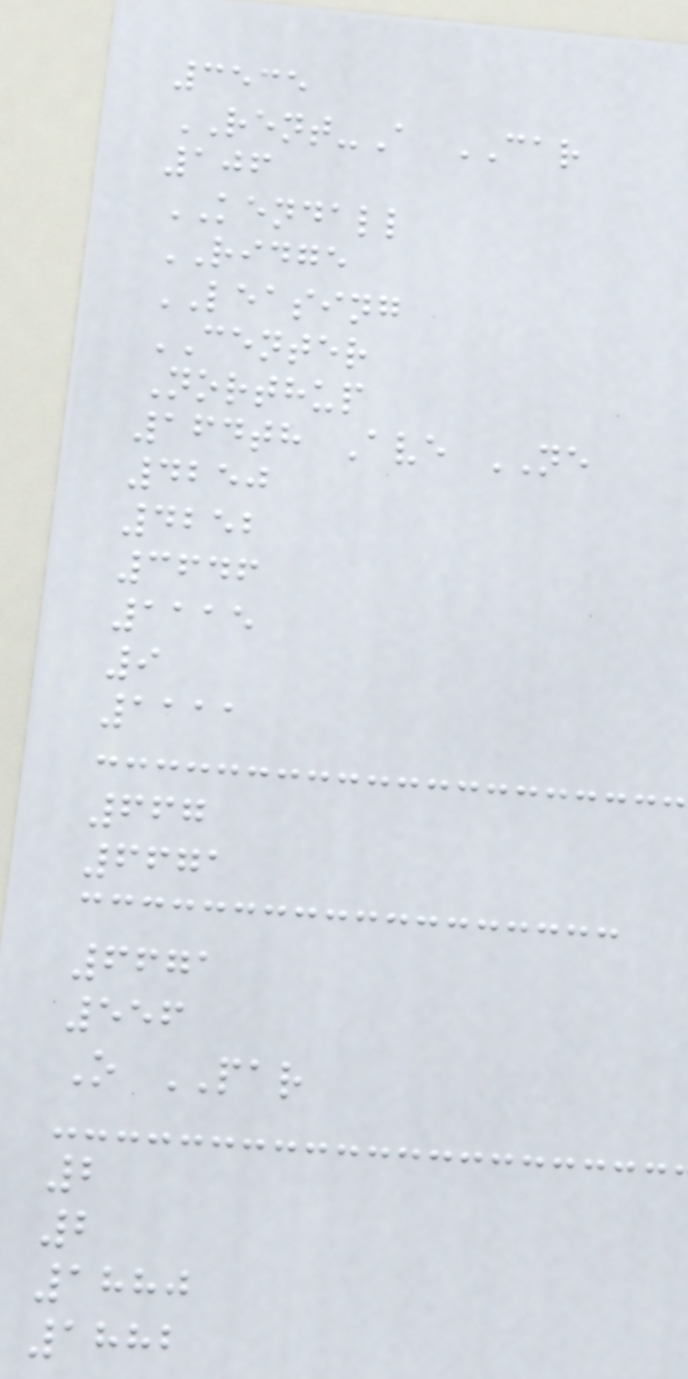3535
RENT-A CAR
106
KENDALL
RIDGE
LEASING
CENTER
Northup
164th Ave NE
4250
4252
3646
1115
9
1111
667
6671
6671
556
O PAR
2
2
1880
1882
